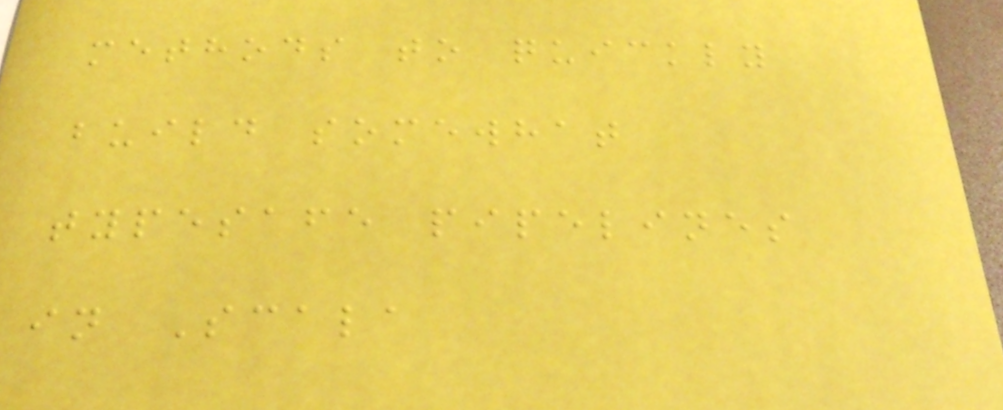methods to quickly
build somewhat
typesafe pipelines
in Scala
